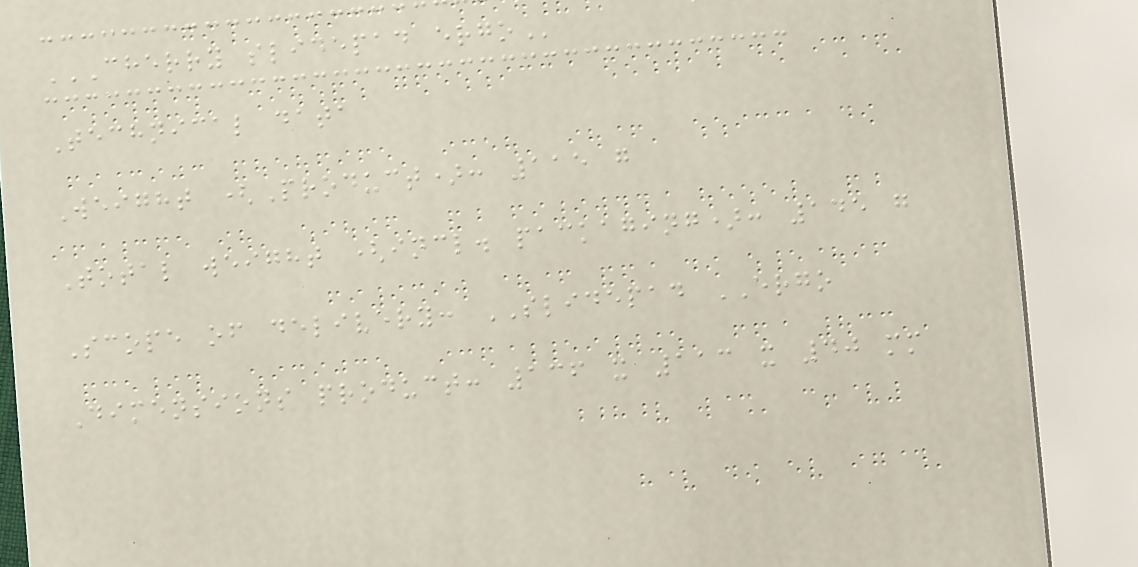CHERRY SLIDEPAD ERGO
Technical data
Weight (Product): 115 g
Total weight (incl. packaging): 145 g
Scope of delivery: SLIDEPAD ERGO
Dimensions product: 136 x 113 x 40 mm
